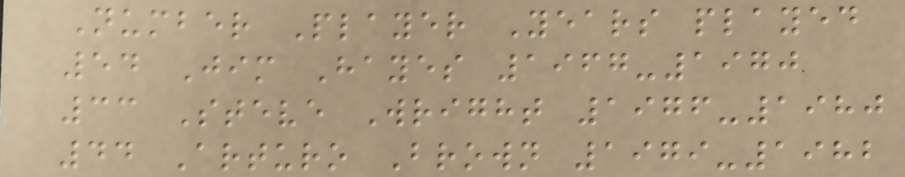Number Player Years played
54 Jim Hayes 1967-1970
33 Steve Wright 1976-1980
44 Arturo Brown 1979-1982
